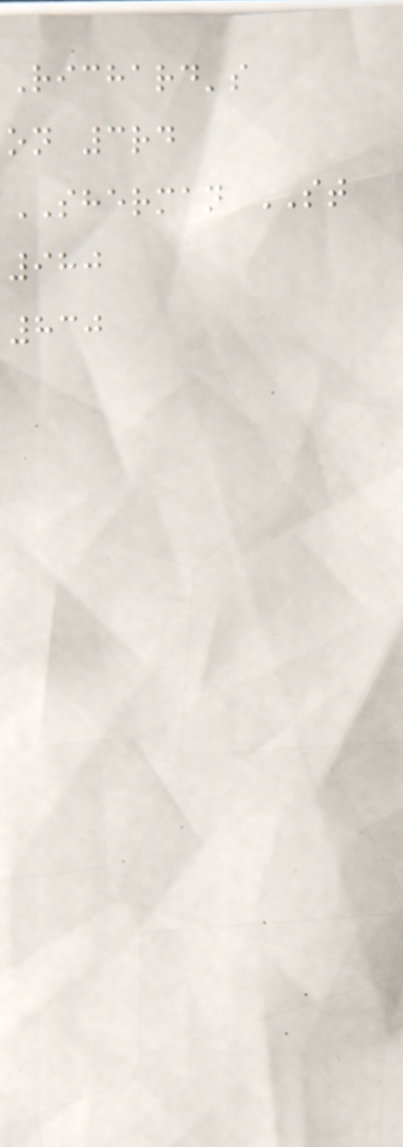Richard's
on 3rd
SHERMAN ST
980
830
